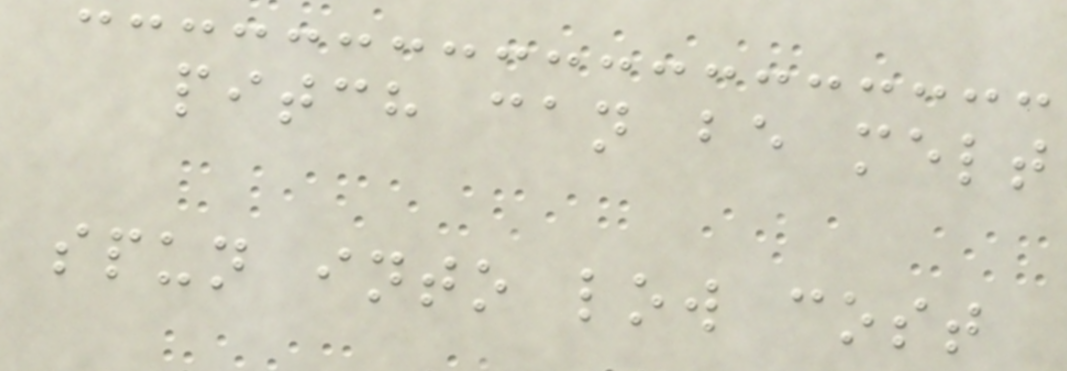pitch can be melt
spun into low cost
